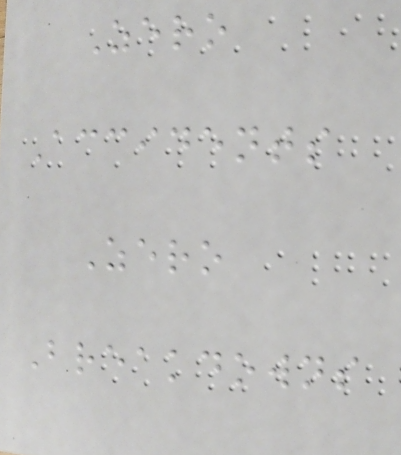Zero
Accidents
Zero
Breakdowns
